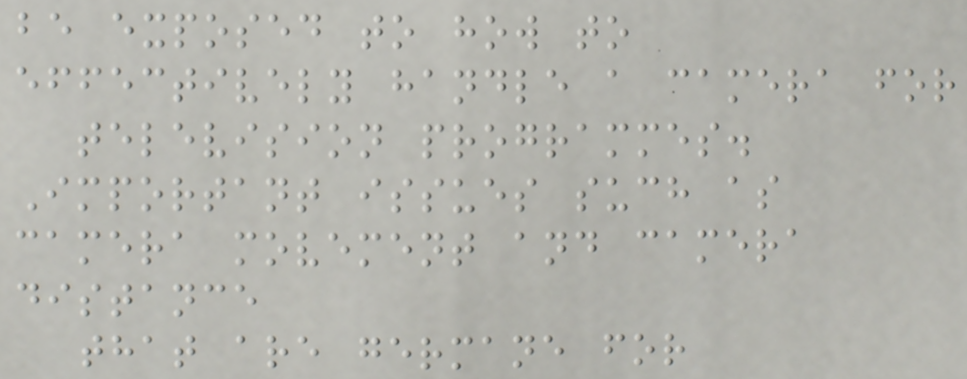be exposed to how to
effectively handle a camera for
television programmes.
Important issues such as
camera movement and camera
distance
that are germane for
